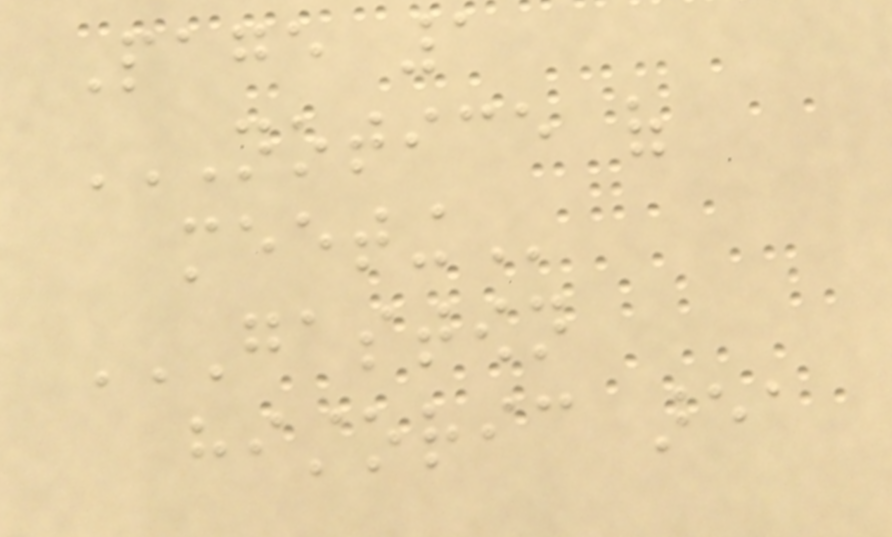Page 1
NOTICE OF
MEETING
GASTOWN
HISTORIC AREA
